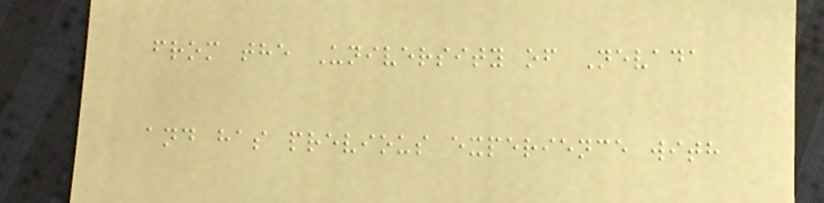from the University of Nevada
and has previous experience with
